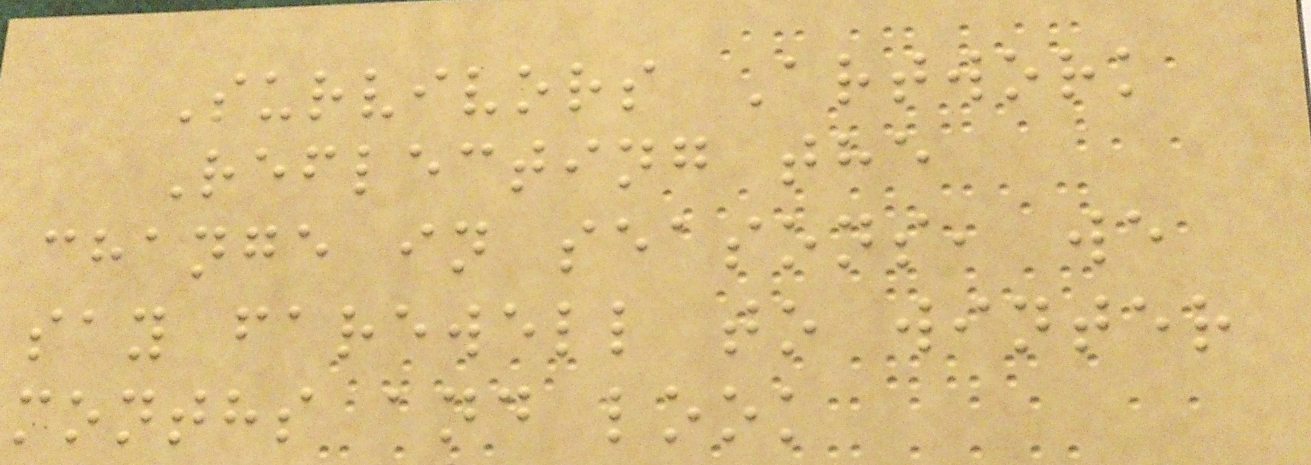Survivors Artwork
Reflecting the
change in seasons, we
say farewell to winter
months and look
